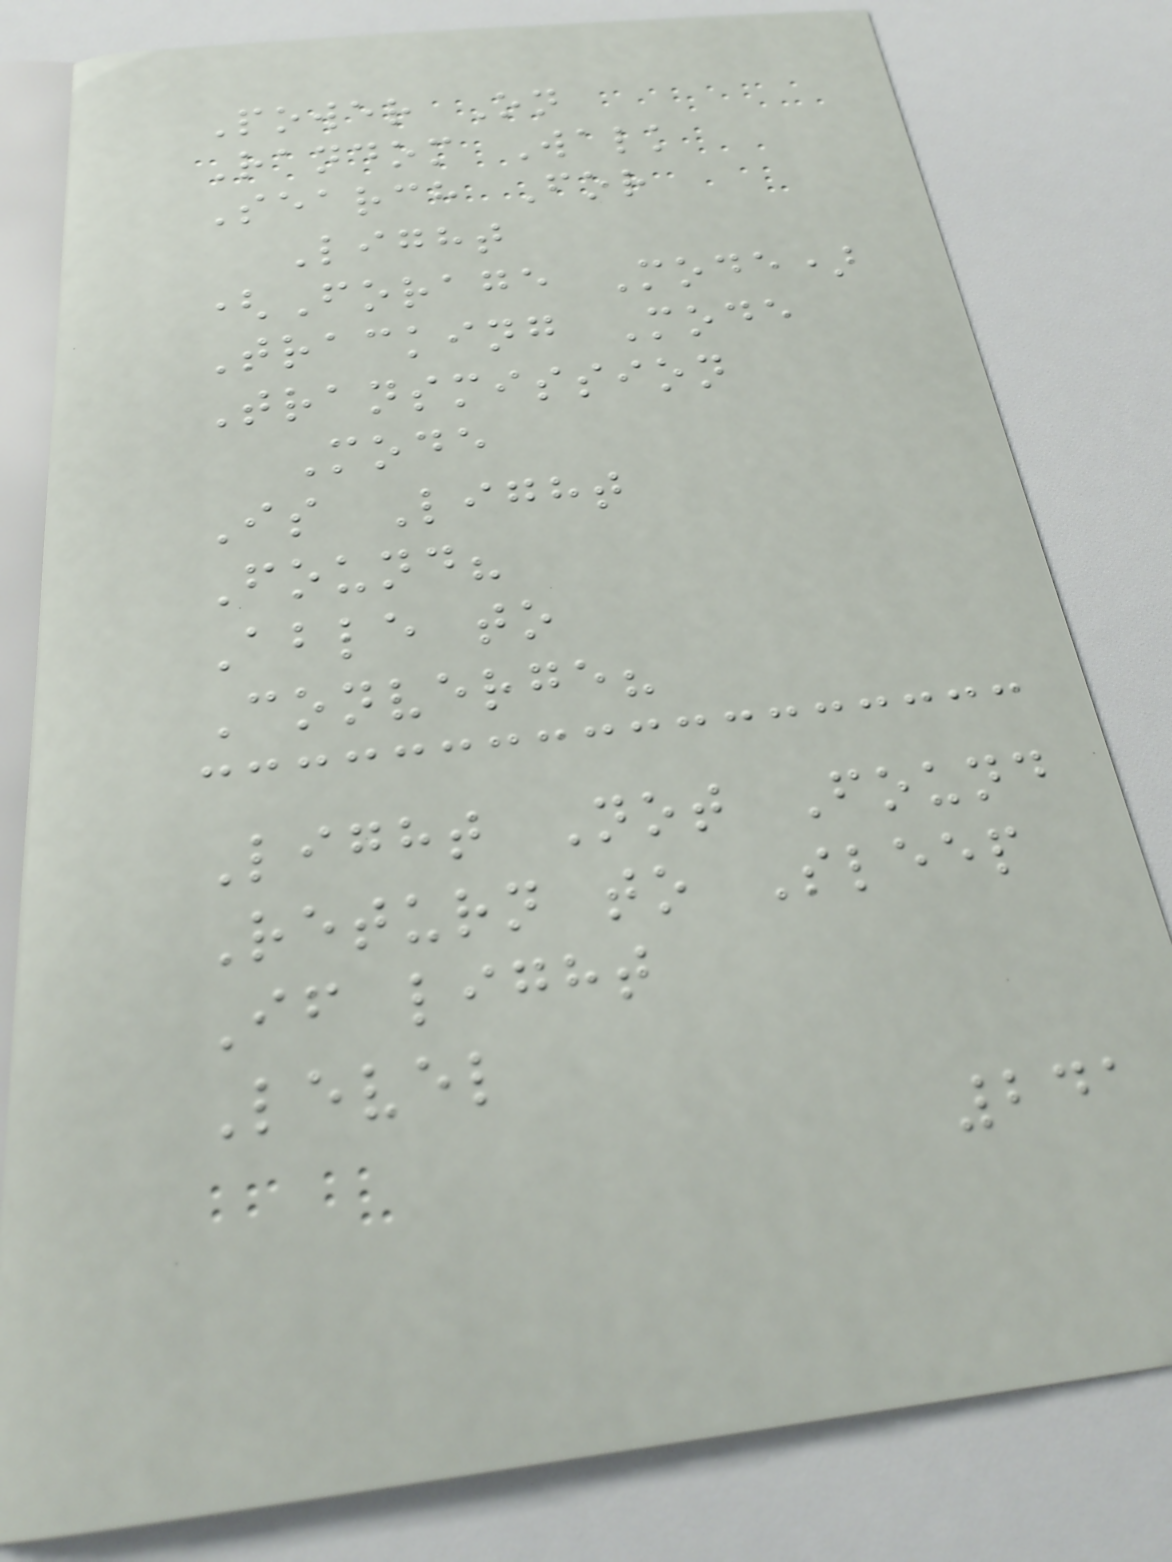Power On
Random Walk
Search For
Light
(Forage Mode)
Tracking Mode
Transmission
Mode
Is Light
Found?
Able to
Converge?
Light Not Found
Return to Sleep
If light
Level
241
